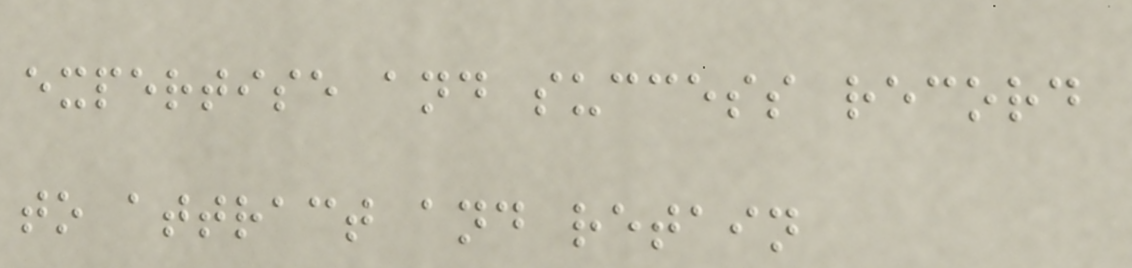expertise and success record
to attract and retain
